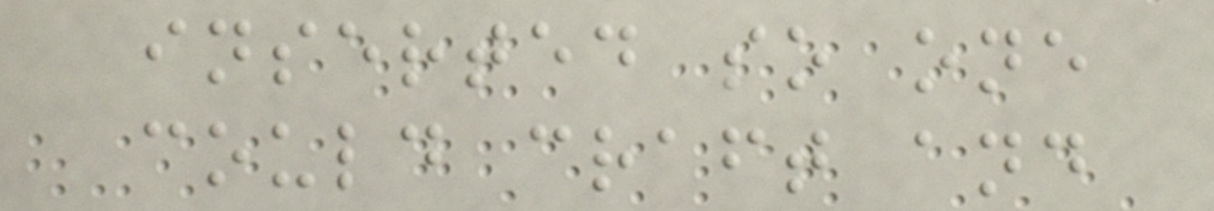inserted so one
could craft and
